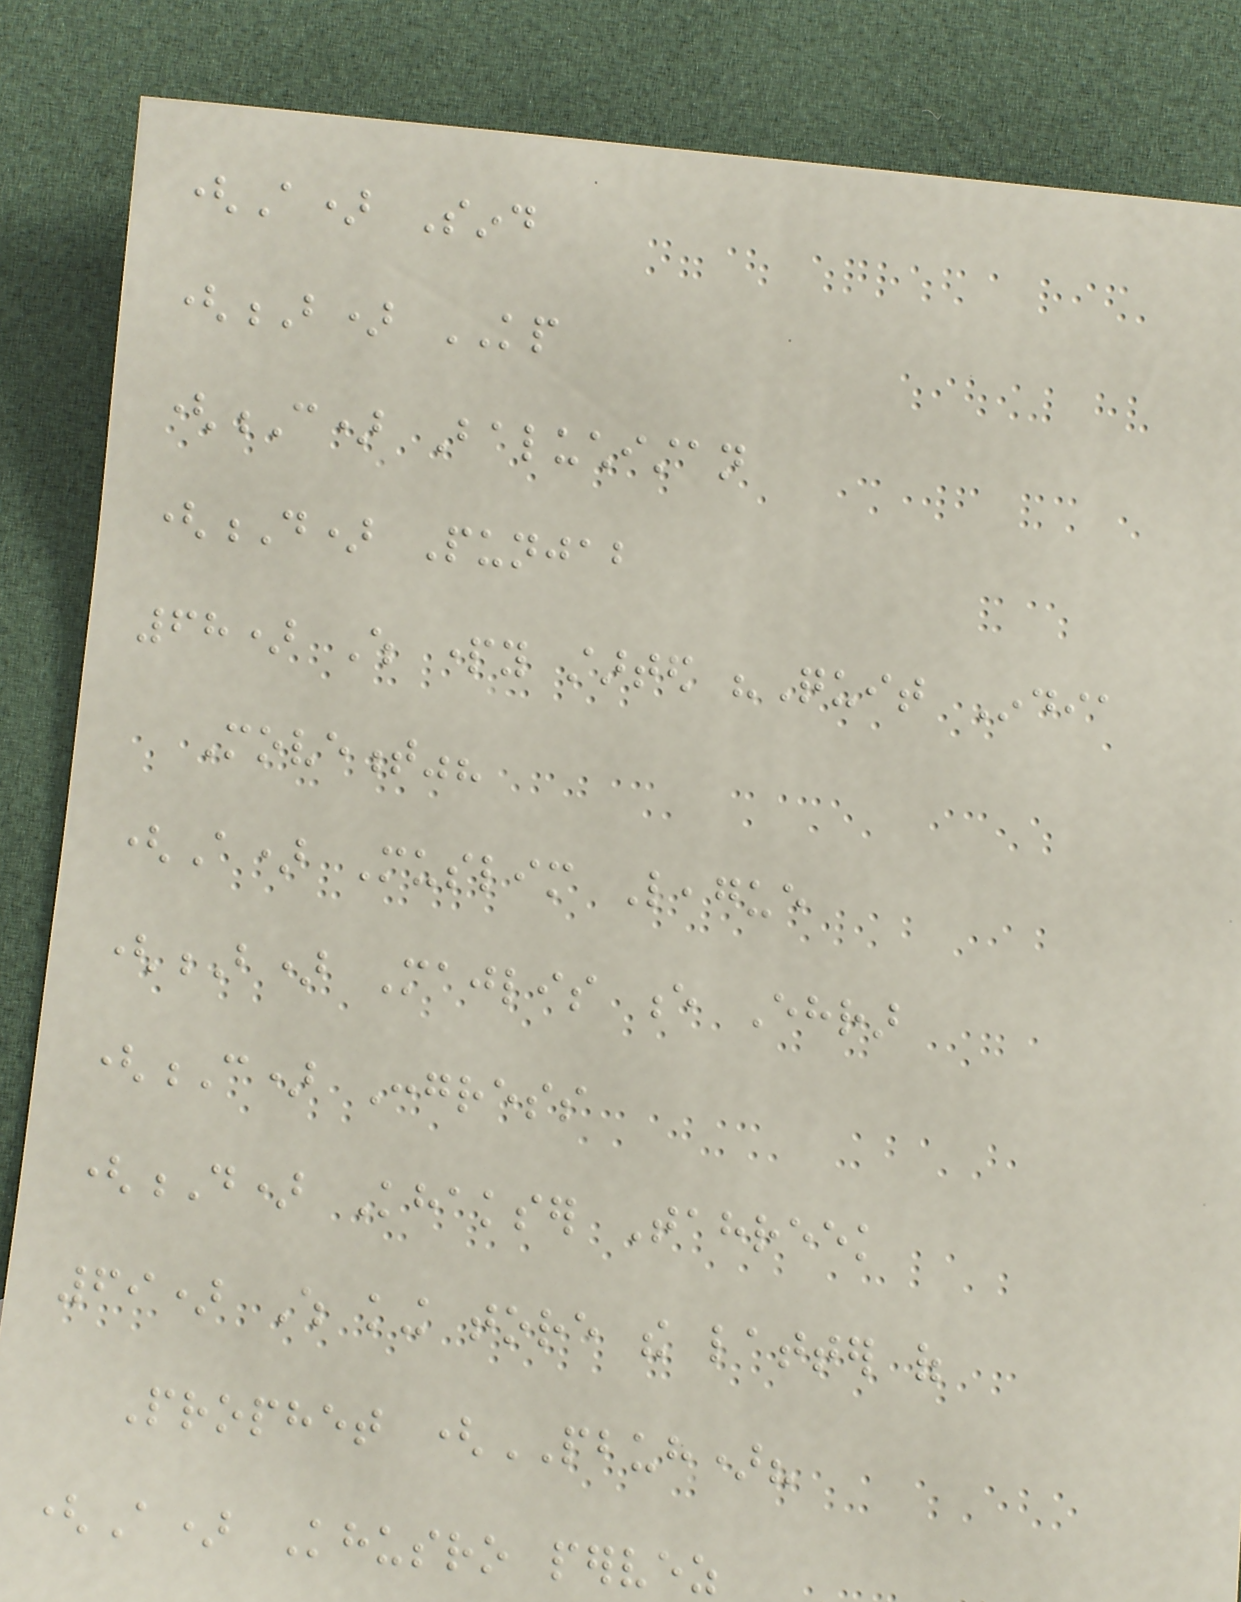(A) Sind
(B) KP
(C) Baluchistan
(D) Punjab
68) Which party started "Quit India
Movement"?
(A) Muslim League
(B) Majlis e Ehrar
(C) Congress
(D) Khakser Tahreek
69) Which king tore the latter of
Prophet (PBUH)?
(A) Khusro pervez
